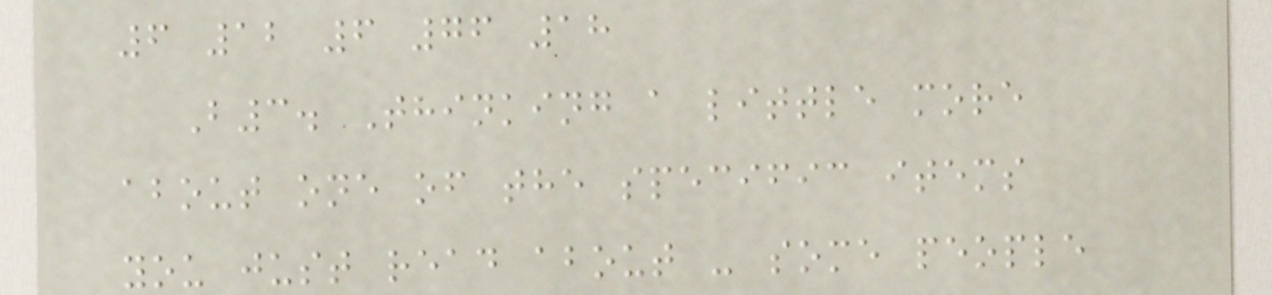6 12 6 76 18
B3. Thinking a little more
about one of the specific items
you just read about - some people
